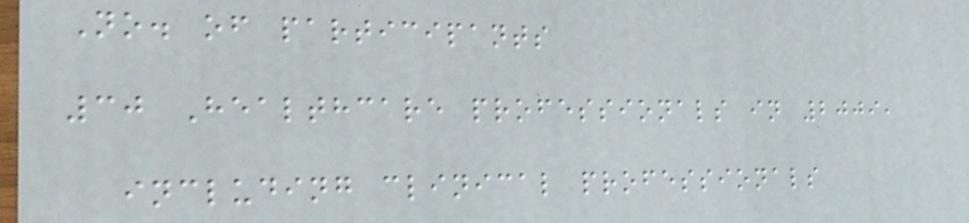No. of participants
30 Healthcare professionals in 2009,
including clinical professionals
